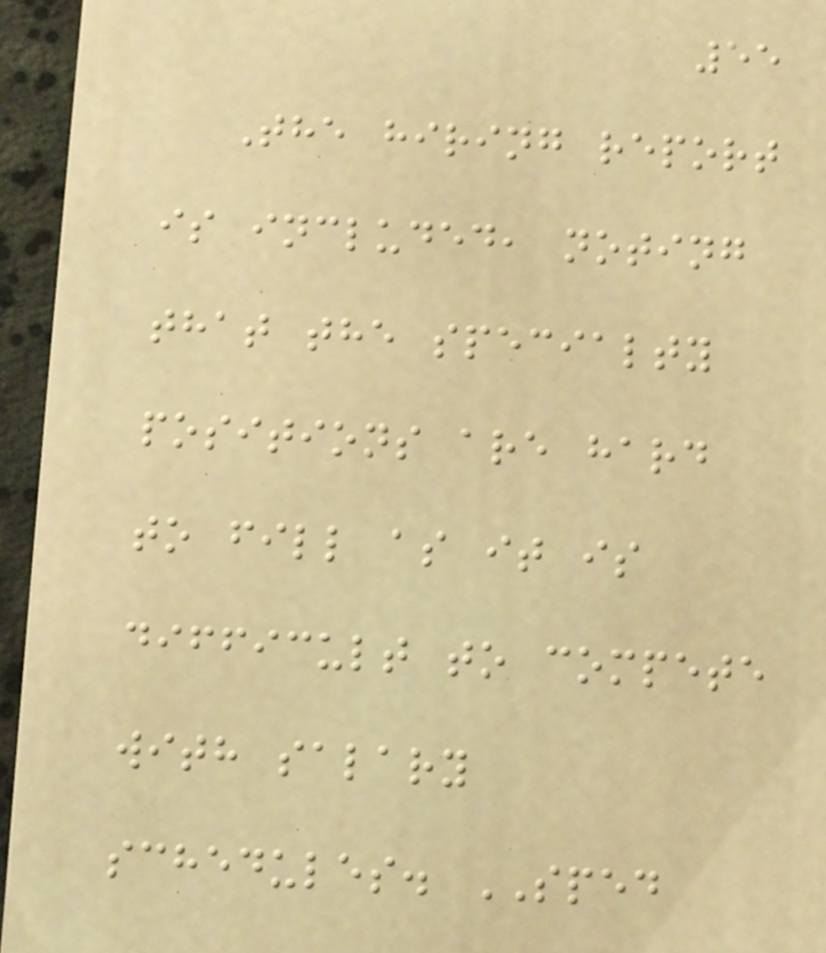55
The hiring report
is included, noting
that the specialty
positions are hard
to fill as it is
difficult to compete
with salary
schedules. SPED
